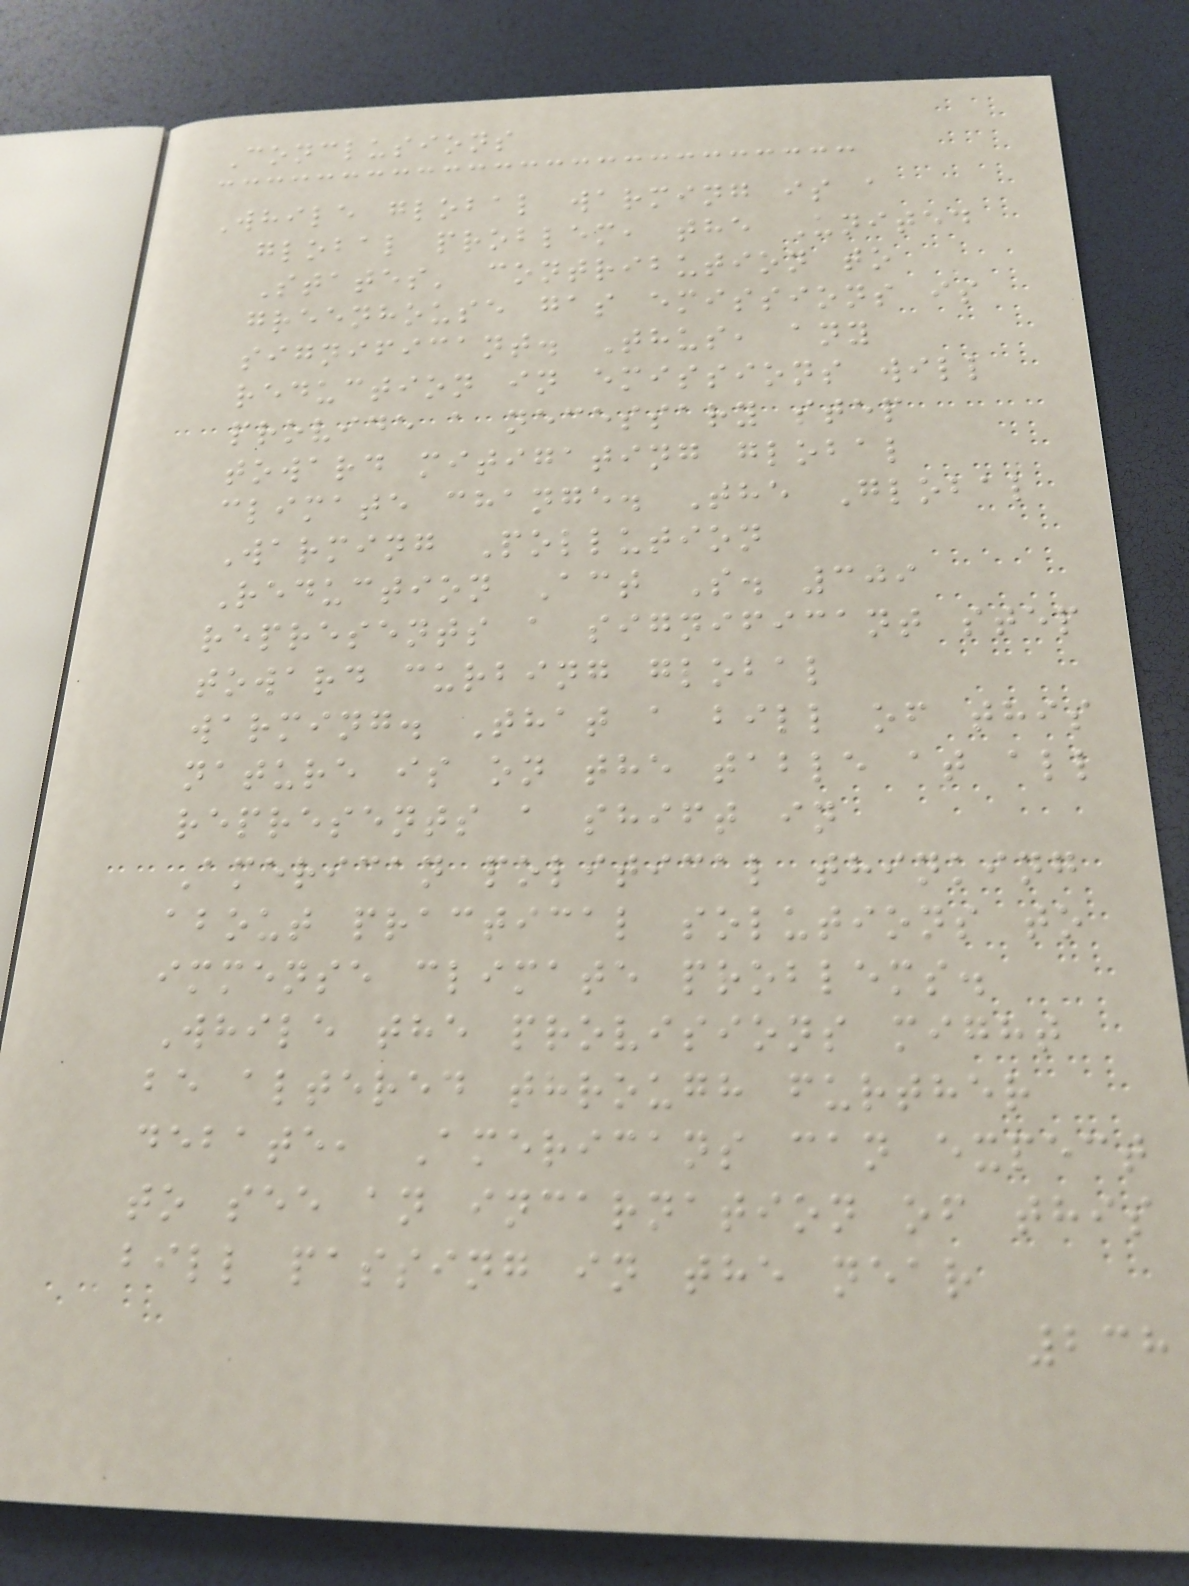Conclusions
While global warming is a
global problem, the United
States' contribution to
greenhouse gas emissions is
significant. Thus, any
reduction in emissions will
provide a necessary step
toward mitigating global
climate change. The Global
Warming Pollution
Reduction Act S. 309
represents a significant step
toward curbing global
warming. That a bill of this
nature is on the table at all
represents a shift in
American political thinking
about practical solutions to
immense climate problems.
While the provisions might
be altered through further
debate, Americans can expect
to see an incarnation of this
bill passing in the near
238
